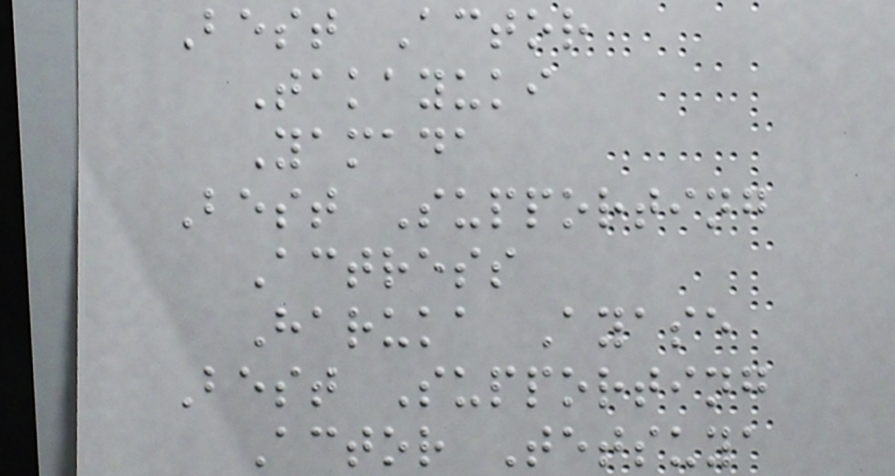Best Actor
Takayuki
Yamada
Best Supporting
Actress
Haruka Ayase
Best Supporting
Actor Tetsuya
